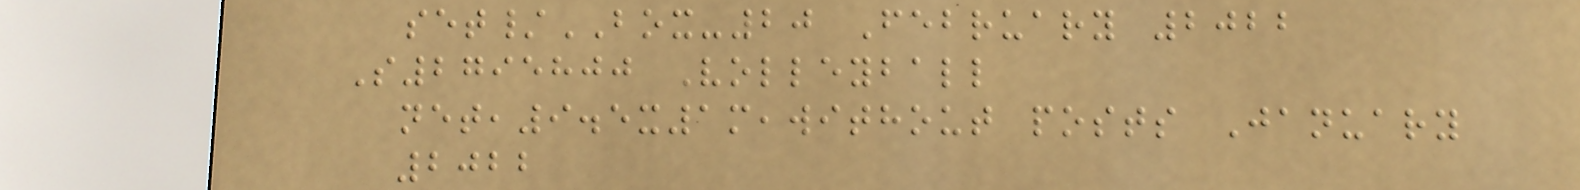set/BOX-20 February 2022
S2795800 Volleyball
net,9.5x1m,without posts January
2022
